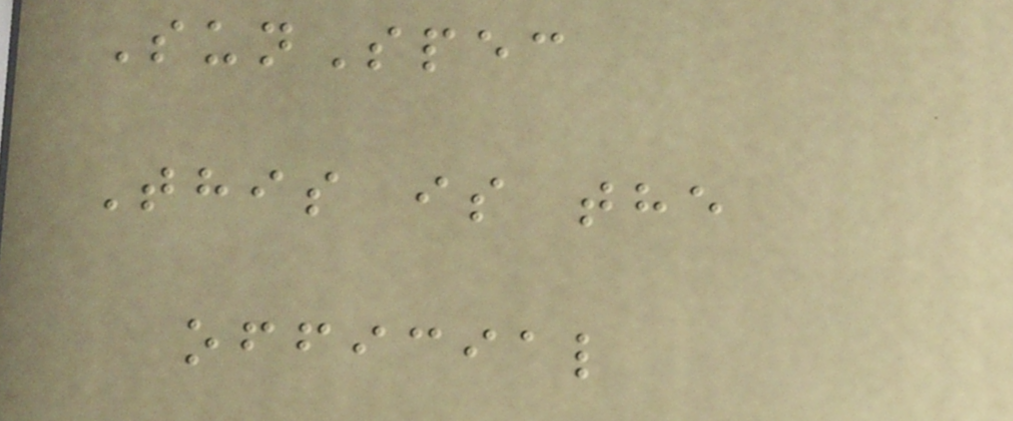SunSpec
This is the
official
